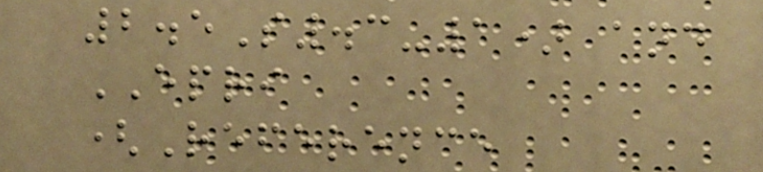2.5S.3-1) and
EPRI
(Reference
